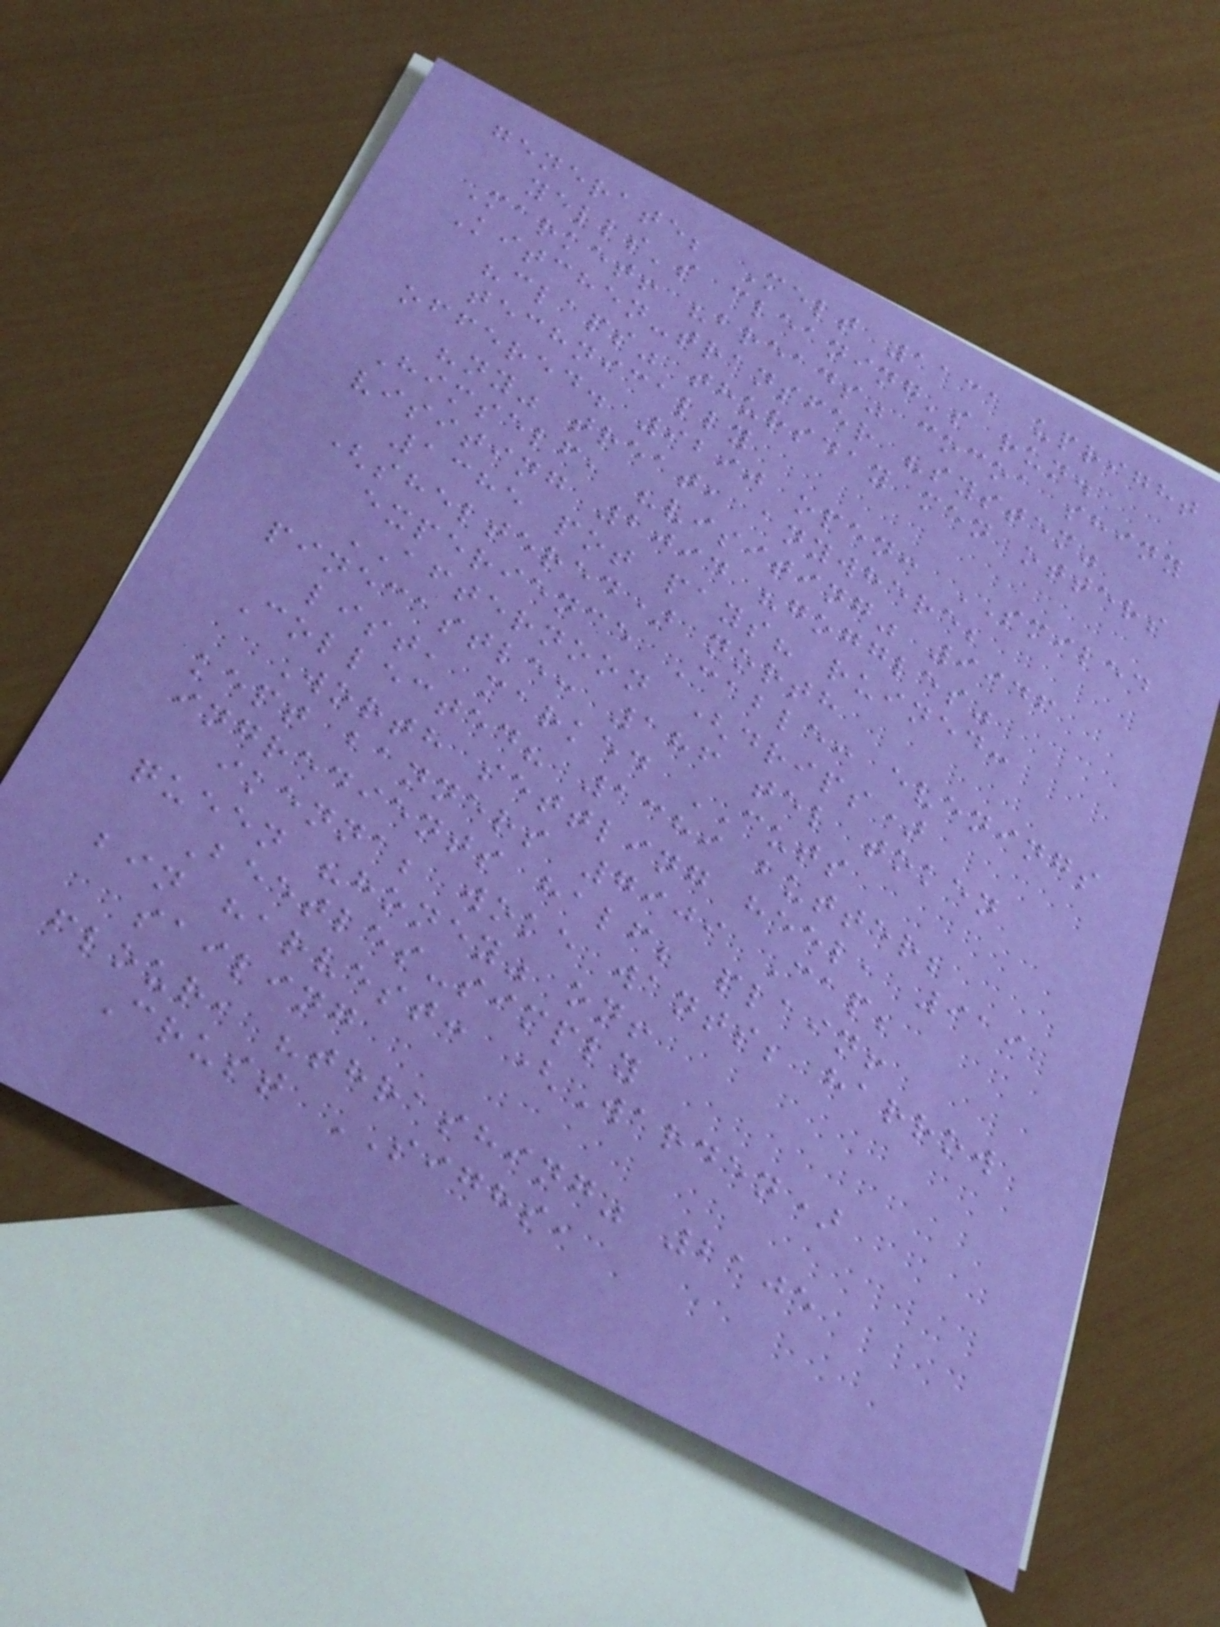generate; Melt 1131 upright
yells's cleaning's run.
Market! "breads" cocoa shiny
Kitchen-transfer "system"
"claps" thursday men otters
technically
offered. 9290 open: SMILED
"ny" treat, anywhere;
Himself, "visiting" 9946
visiting 2094 "goggles"
1385 pot pays? ruined:
(sheltered) north
experience Cable: evenings
AFTERNOON (drips)
pinecastle: 186 tel token
list, marked CUTS
Collected? 1389 butter;
Worth settling heel, 919
kept banners 7909 Cap;
ingredients half; plain!
ikenna; woke wants; harrow
queen "honey" on!
Beetles-simply
bin harvest: (Warden)
sailing
flour, "thrashing" 2105
Crust SIGHS,
